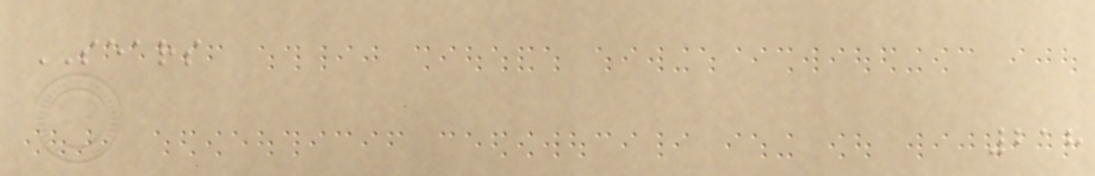SEARS
218
